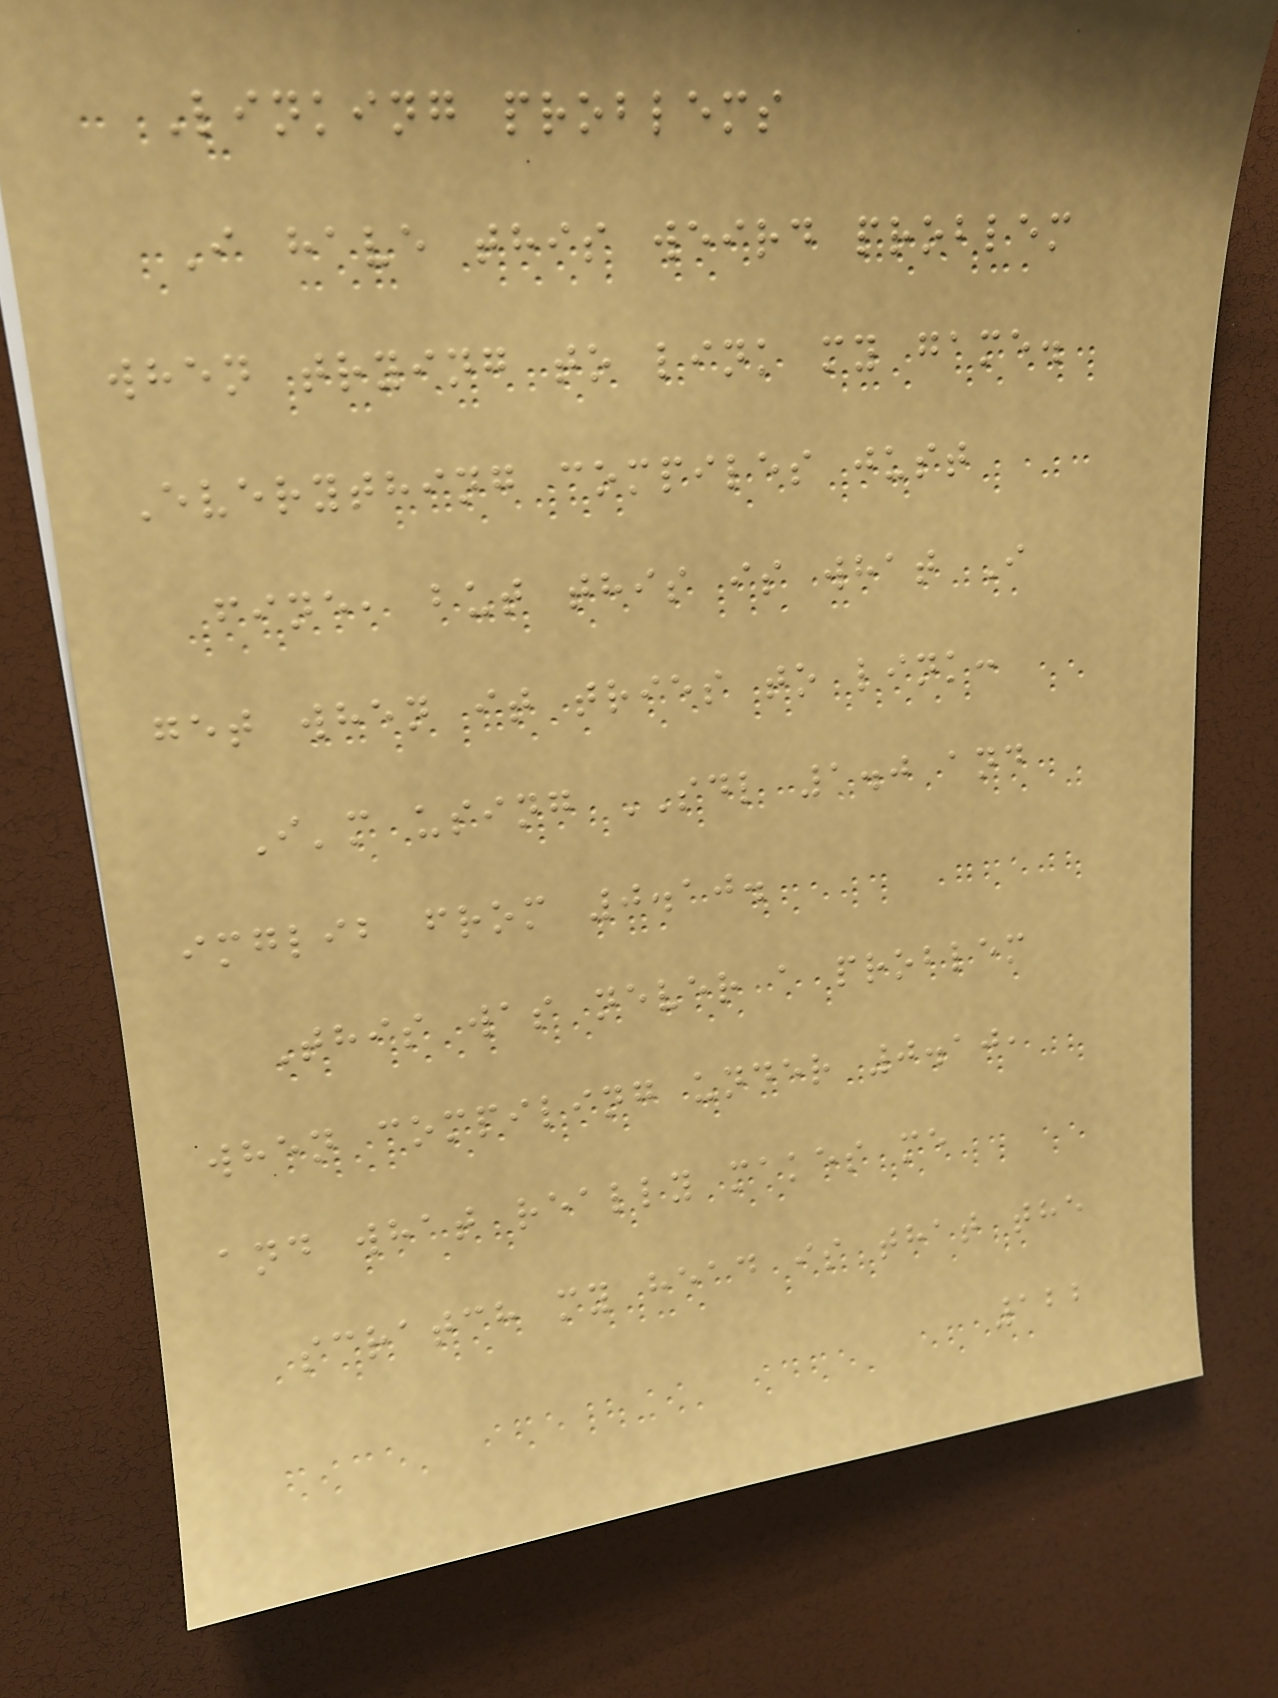Linking problems
I have this weird problem
when trying to link my game.
Everything compiles just
fine, but this is what I
get when it tries to link:
I'm using SDL 1.0 and
imglib from 0.10.
This was never a problem
when compiling under 0.10,
and what really makes me
scratch my head is that the
122
